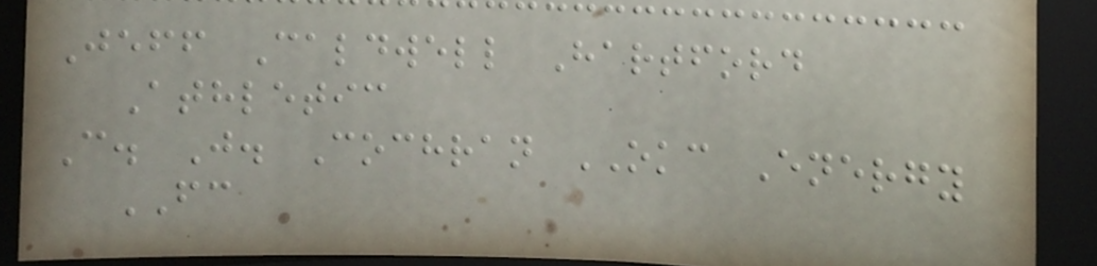Jeff Caldwell Hartford
Athletic
C. J. Cochran OKC Energy
FC
